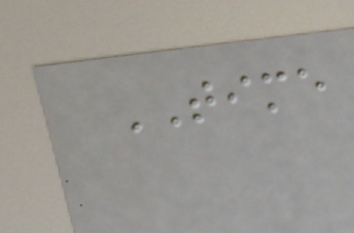TIME
